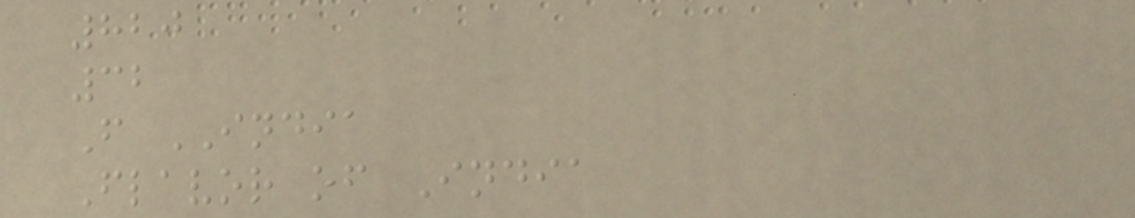820
32
F INDIA
Flavor of India
